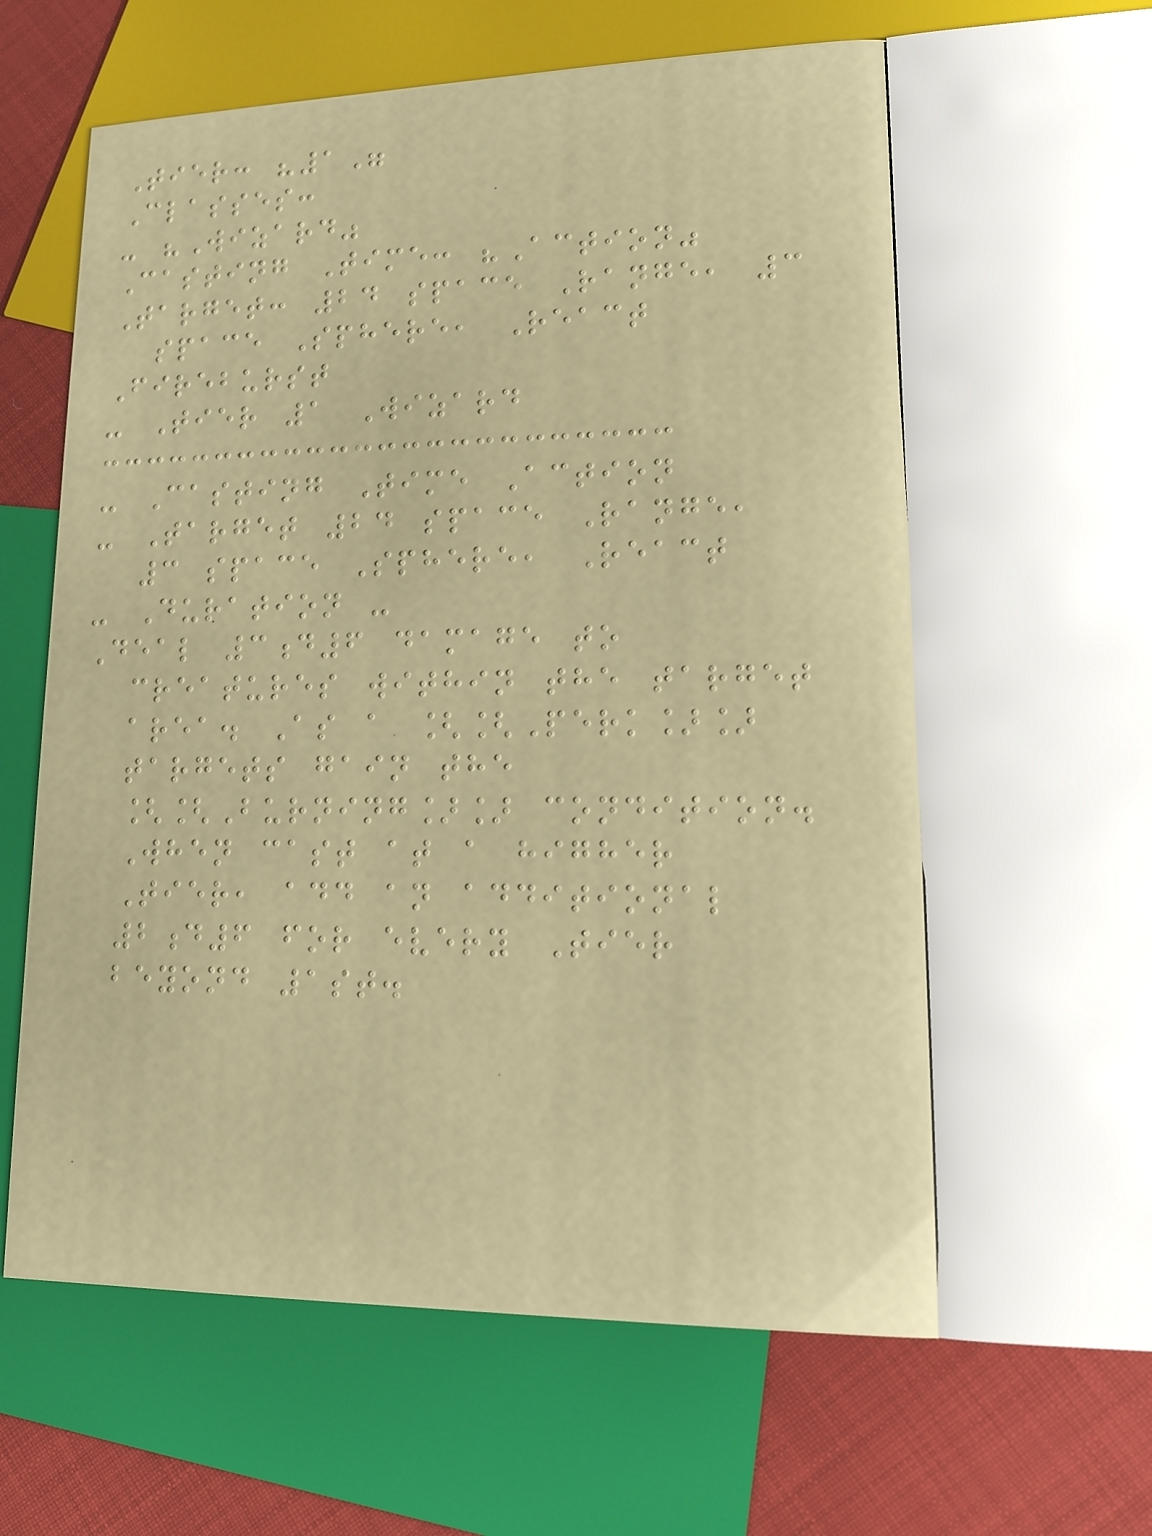Tier: "1"
Classes:
- "Wizard"
Casting Time: "Action"
Target: 24 space Range, 3
space Sphere, React
Fireburst
- Tier 1 Wizard
- Casting Time Action
- Target 24 space Range,
3 space Sphere, React
- Duration -
Deal 3d6 damage to
creatures within the target
area. As a [[Perk]]
targets gain the
[[Burning]] condition.
When cast at a higher
Tier, add an additional
2d6 for every Tier
beyond 1st.
